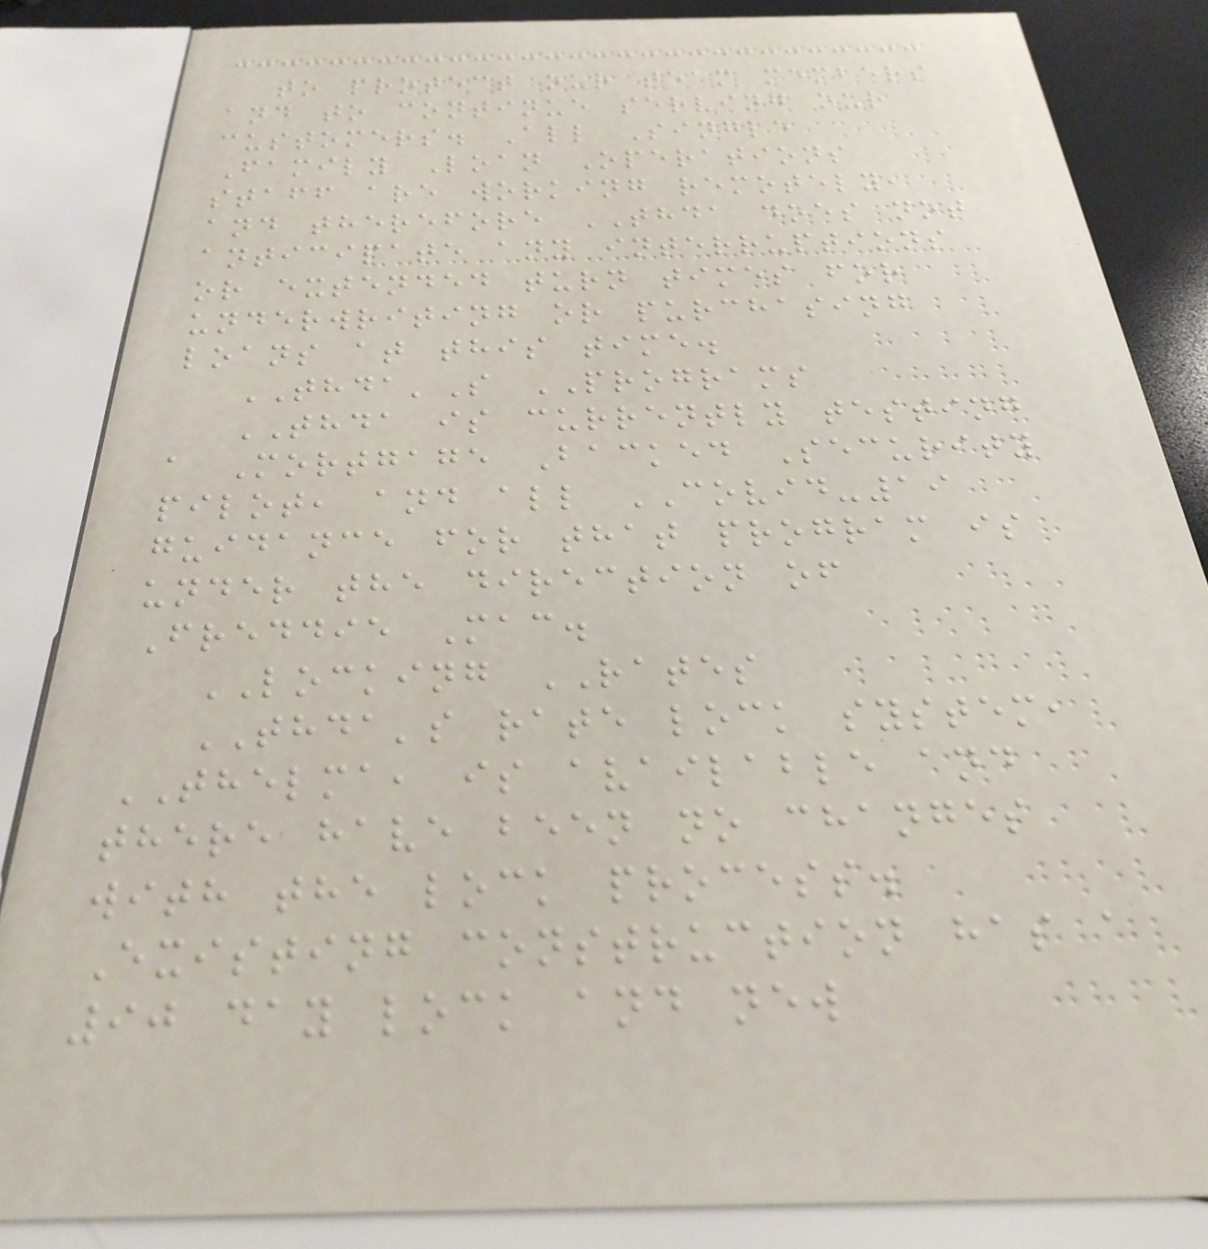to protect our team members
and to continue serving our
customers. All Single
Family Loan Operations
staff are working remotely,
and therefore THDA does not
anticipate any interruptions
or extended turn times for
underwriting or purchasing
loans at this time.
THDA'S PROGRAMS
THDA is currently testing
a Mortgage Backed Security
pilot, and all COVID-19
guidance for that program is
under the direction of
Freddie Mac.
LOCKING RATES
THDA's rate lock system,
THELMA, is available and
there have been no changes
with the lock process.
Existing construction has a
90 day lock and new
